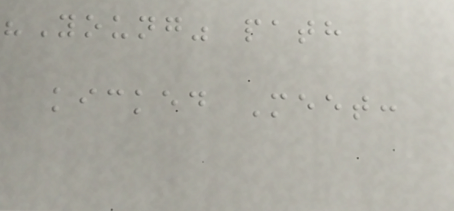"Young" path
kicked Meet:
